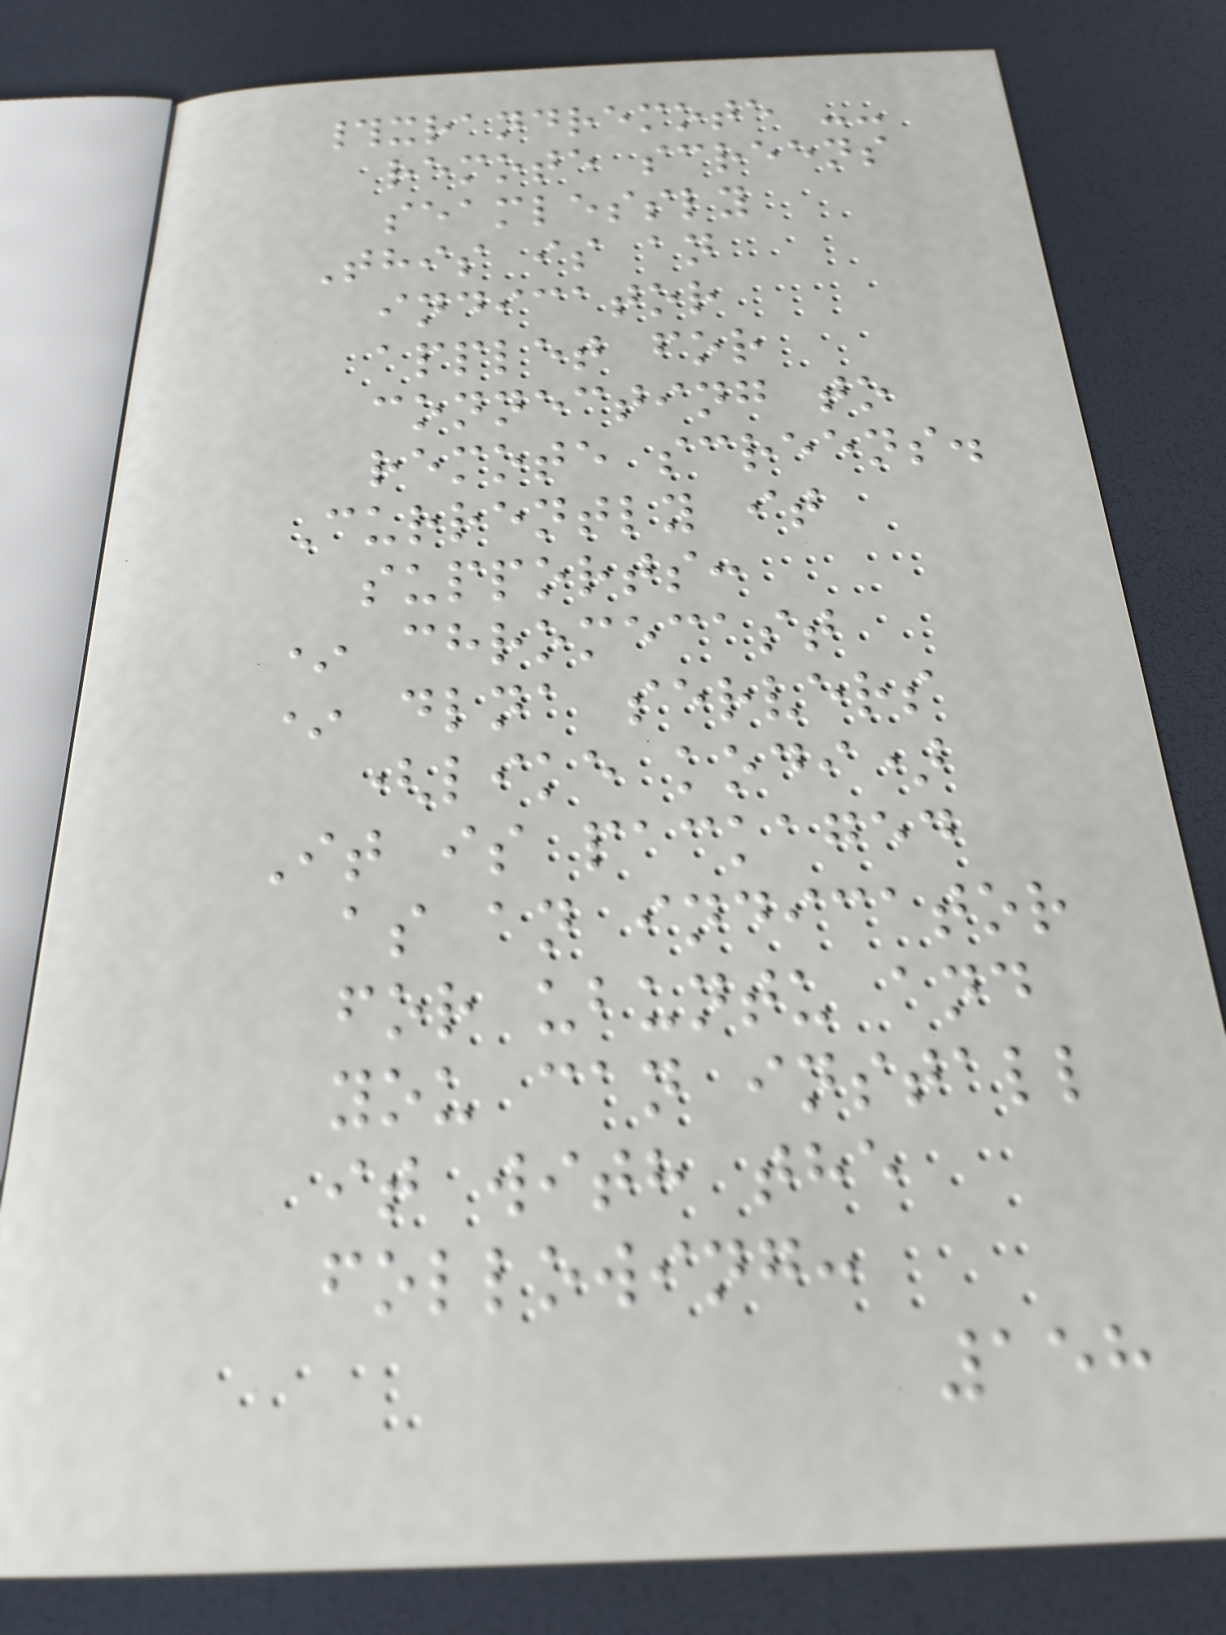#xrandremote --
remote screens
seamlessly
This is an
indicator
applet for
connecting to
remote screens.
Currently it
supports:
* chromecast
* dlna servers
(like kodi)
It is packaged
as an indicator
for ubuntu and
you can install
it with the
following:
158
